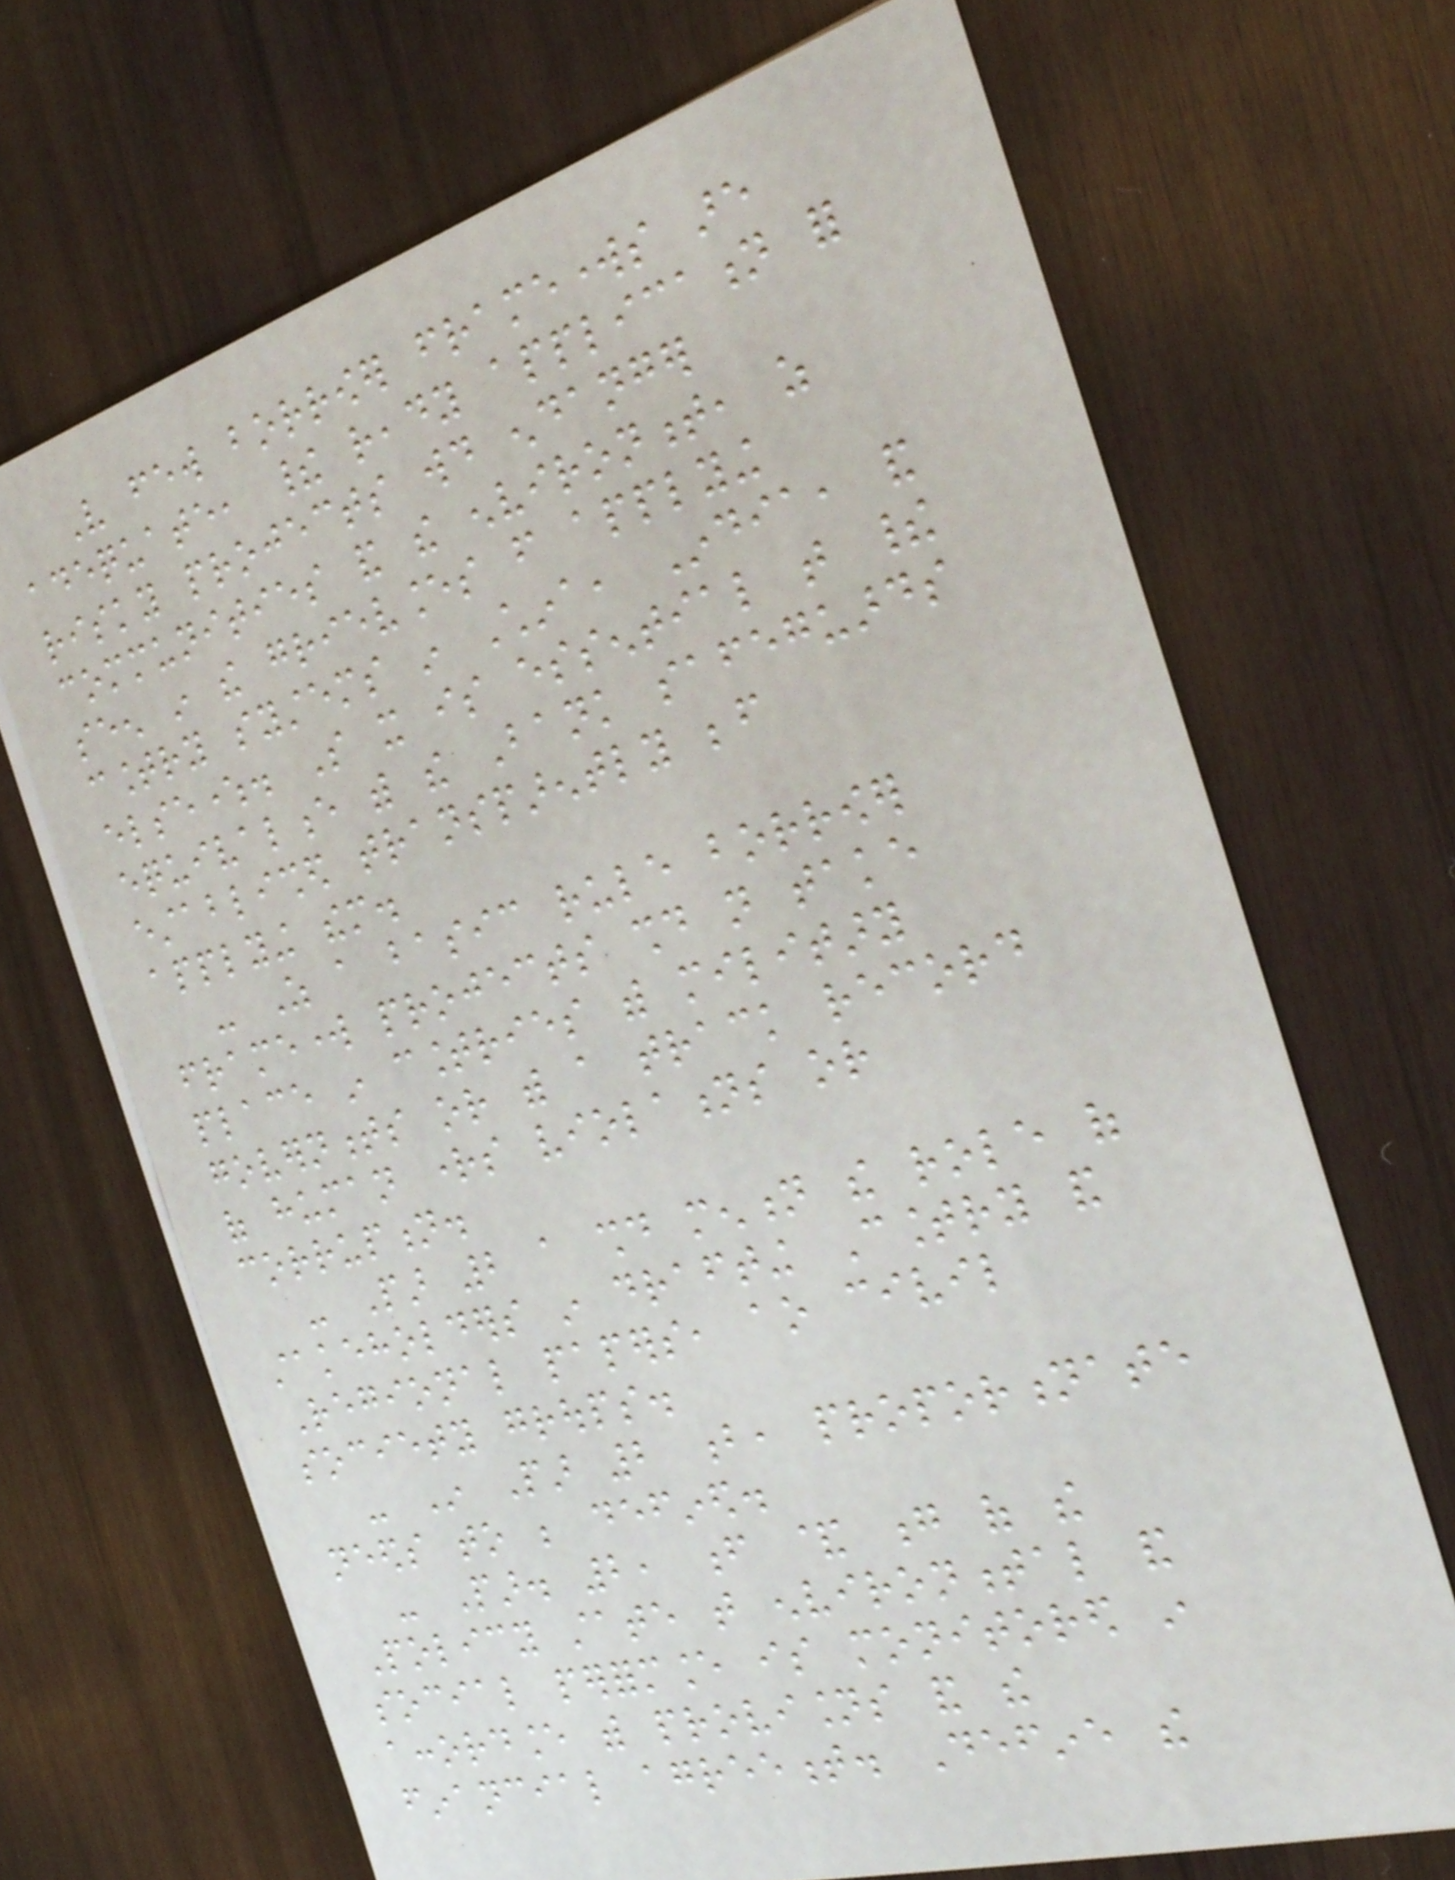Very few borrower frameworks are
adequate, their ready application for
risky projects would endanger
communities and the environment, as
seen in the grievances from applying
country systems in China, India, and
elsewhere. So it is essential that their
equivalence with the Bank safeguards
established transparently before
applying them.
- As a basic rule borrower
framework projects should not take
place in countries with military
governments or with a track record
of human rights violations or
corruption.
- Par 2 a should mention the role of
stakeholders in drafting Country and
Regional papers, ao civil
society groups.
- In Par 2 b, proportionate
needs to be defined.
- Par. 2, f & g of the
Policy state that environmental and
social performance is monitored in
accordance with provisions and the
financial agreement. Define the
